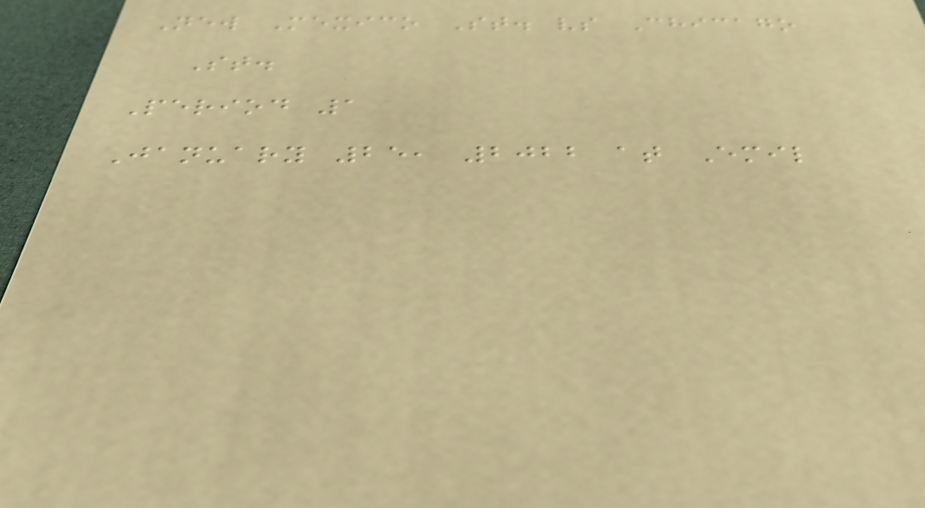New Mexico St. vs Chicago
St.
Period 1
January 25, 2022 at Emil
